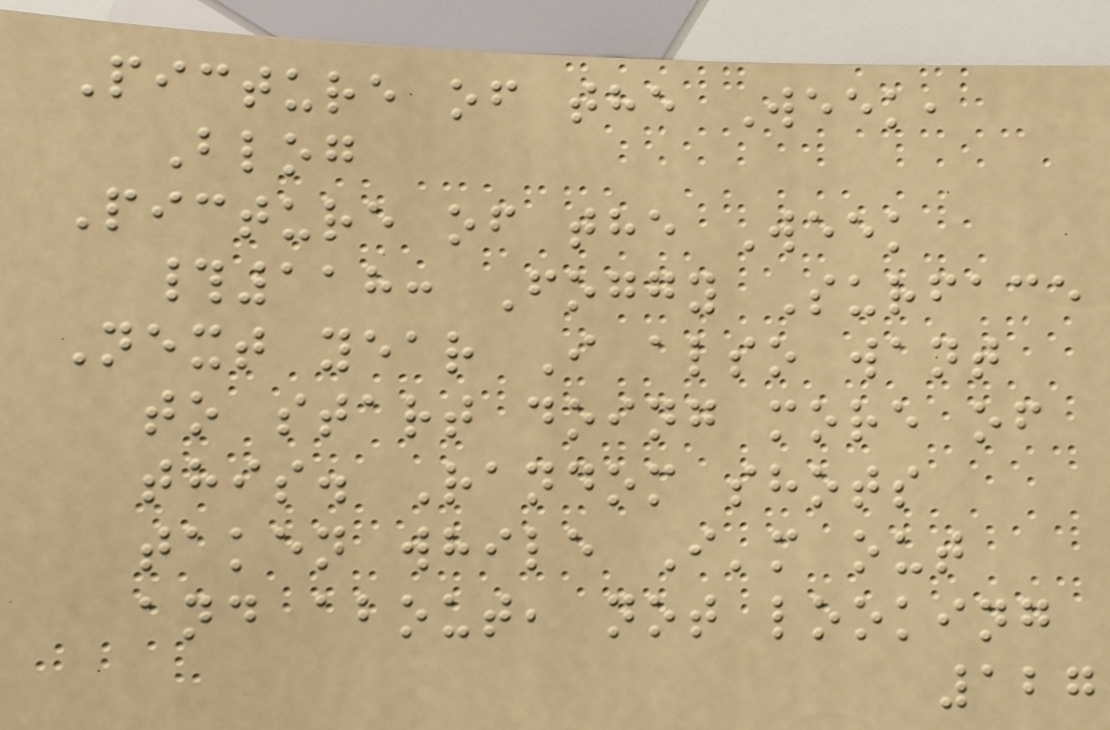Picture of the Week,
Blog
Picture of the Week
#118: Foggy Surface
Next year I also want
to start doing more of
this. Random shots
taken while I'm out
and about, not looking
127
